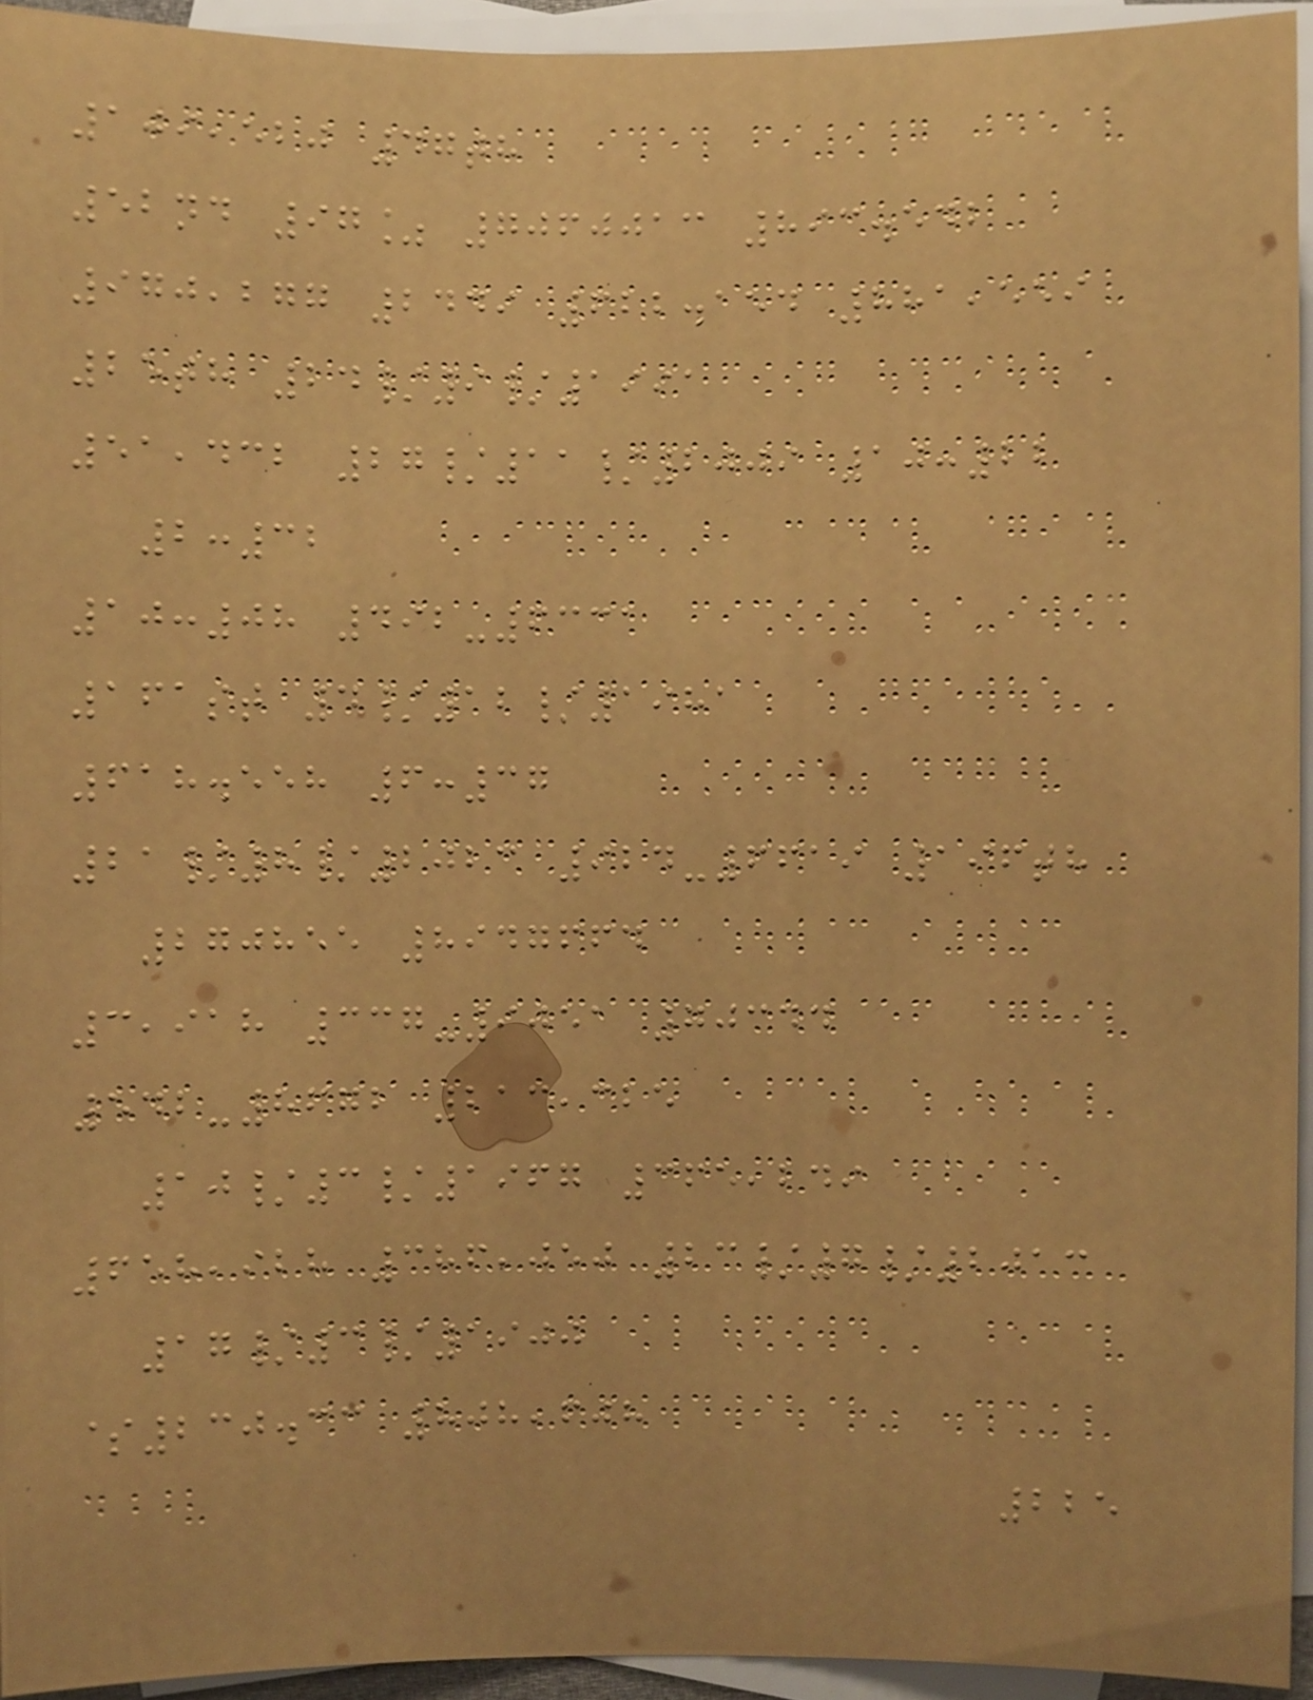109,520 47th
52nd 97% 7060013 893.542
970,277 2449 622.154 881,559
25th 24/9/1991
51,432 27/11/2009 10:22
2:32
10:08 492-6331
161st 4/12/1981
618.558 6:37
21/8/2023 924-6619 196th
270855 8947664
3,918 337-9051 70344
542-8672 213,325
10/3/1967 365,249
658,928 386,050 23/7/2013
17/3/1900
$230.33 808,608
225
